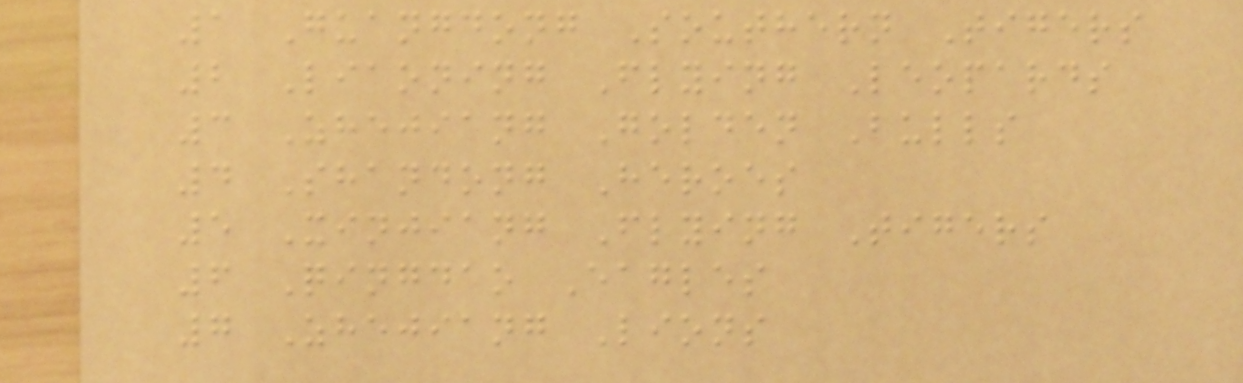1 Guangdong Southern Tigers
2 Liaoning Flying Leopards
3 Zhejiang Golden Bulls
4 Shandong Heroes
5 Xinjiang Flying Tigers
6 Qingdao Eagles
7 Zhejiang Lions
